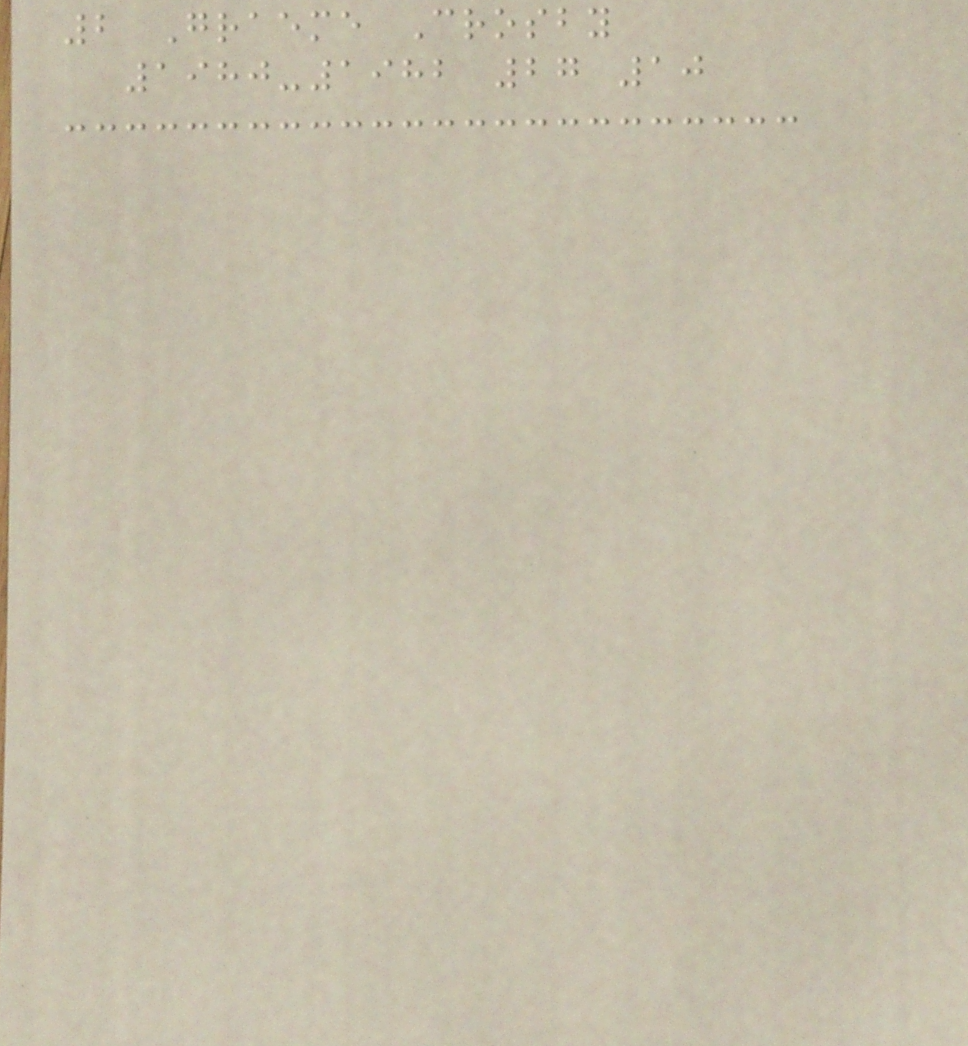2 Graeme Crosby
1980-1982 27 10
